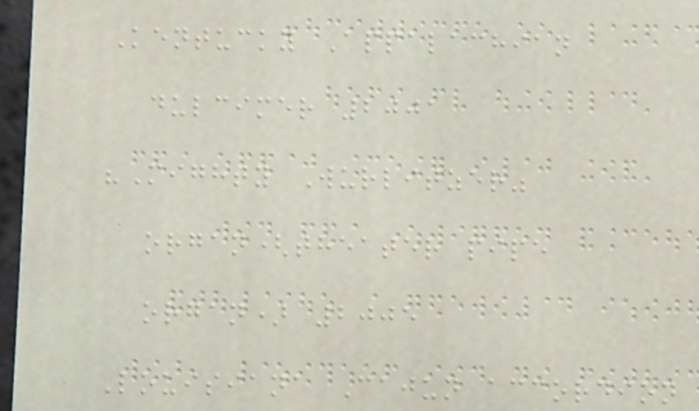Kentucky Appalachian
dulcimer 2001
"Mighty Wurlitzer"
organ(theater pipe
organ) 2005
Louisiana Cajun accordion
